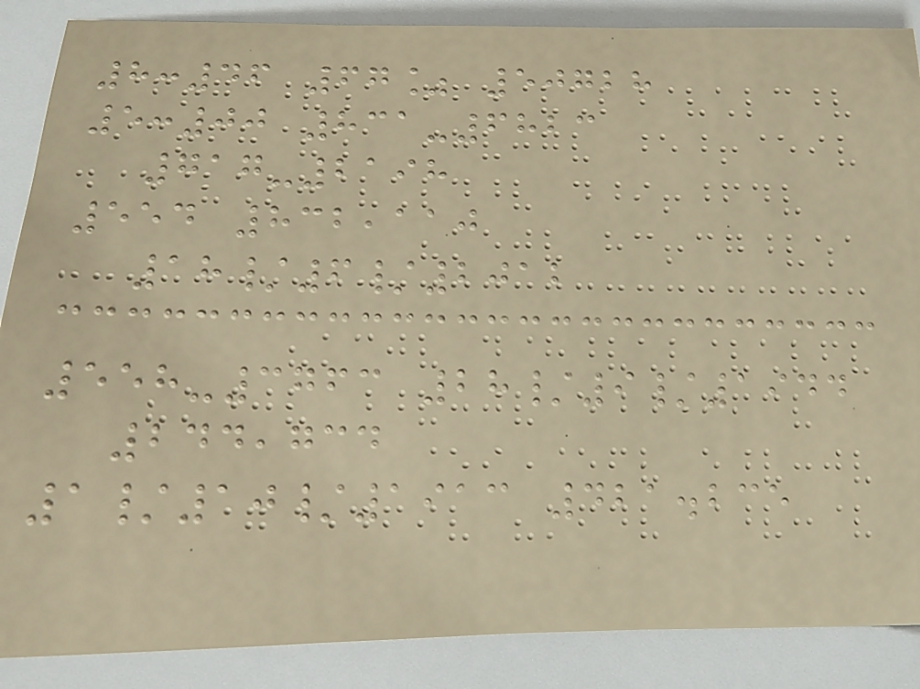8:46 67% 50728
5:00 831-6823
717-2198
554 832,110
18/6/2012
558-3763 28/9/1944
244,734
1/10/1913 421.235
